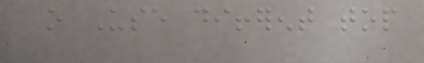o Use different top
